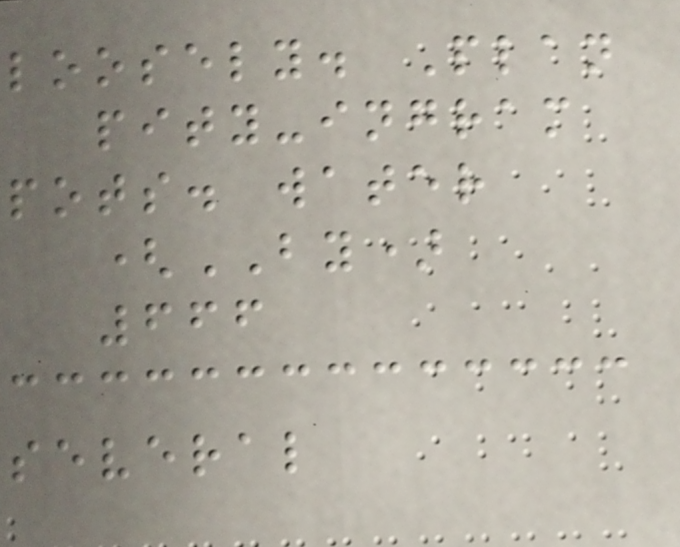loosely. Plan
pity-ingram
pots. water
(BY)
666
several
